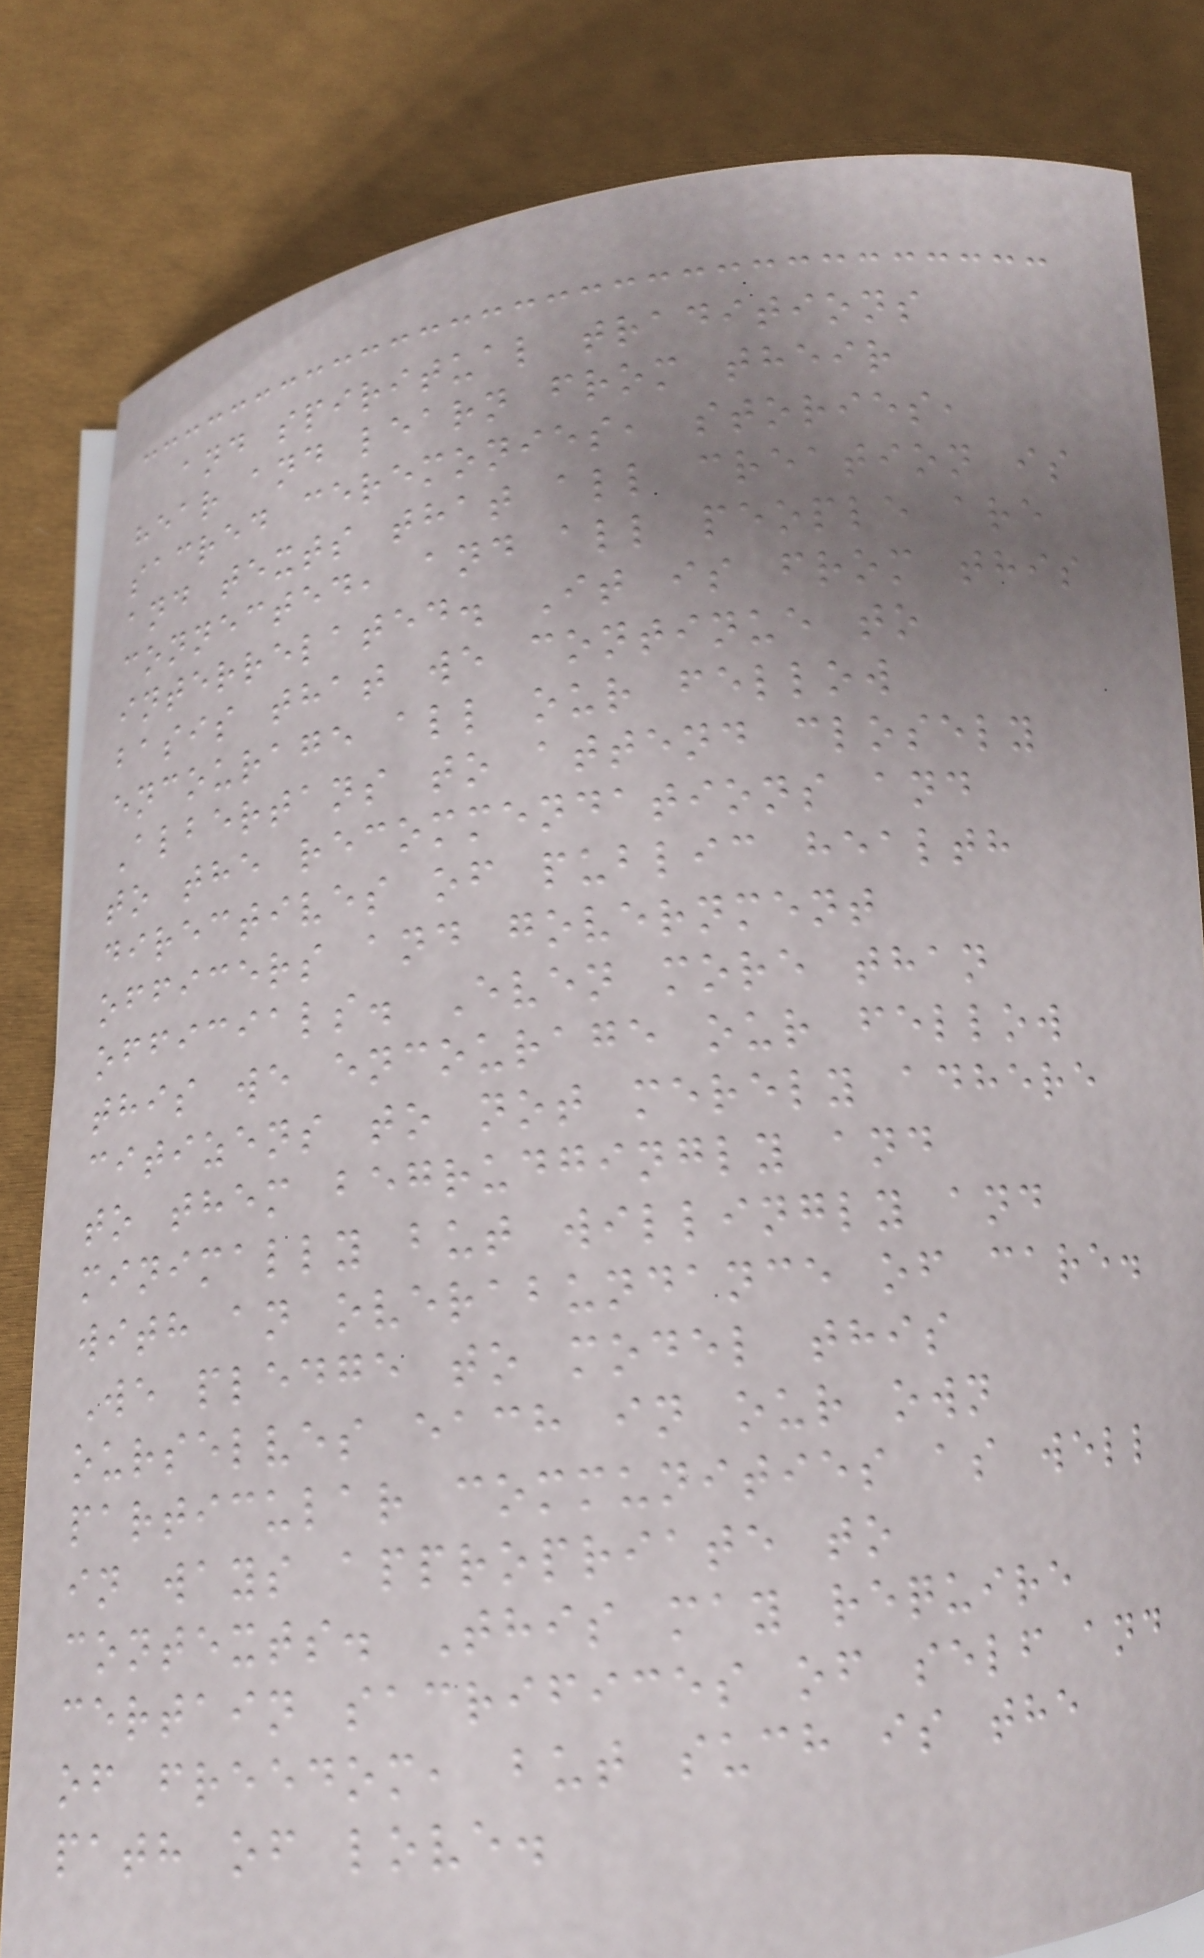and spiritual traditions
hear and learn from their
sacred ceremonies, stories,
and texts that all creation is
connected, and all people are
interrelated. It is from this
basis that we continue to
encourage all our fellow
Albertans to attend closely
to the recommendations and
directives of public health
officers and government
officials. Even more than
this we encourage our fellow
citizens to not merely adhere
to them begrudgingly and
minimally but willingly and
with an overabundance of care.
We pledge to model this
ourselves each in our own
particular communities as well
in ways appropriate to
contexts. This may require
certain sacrifices of self and
of freedom, but such is the
path of love.
